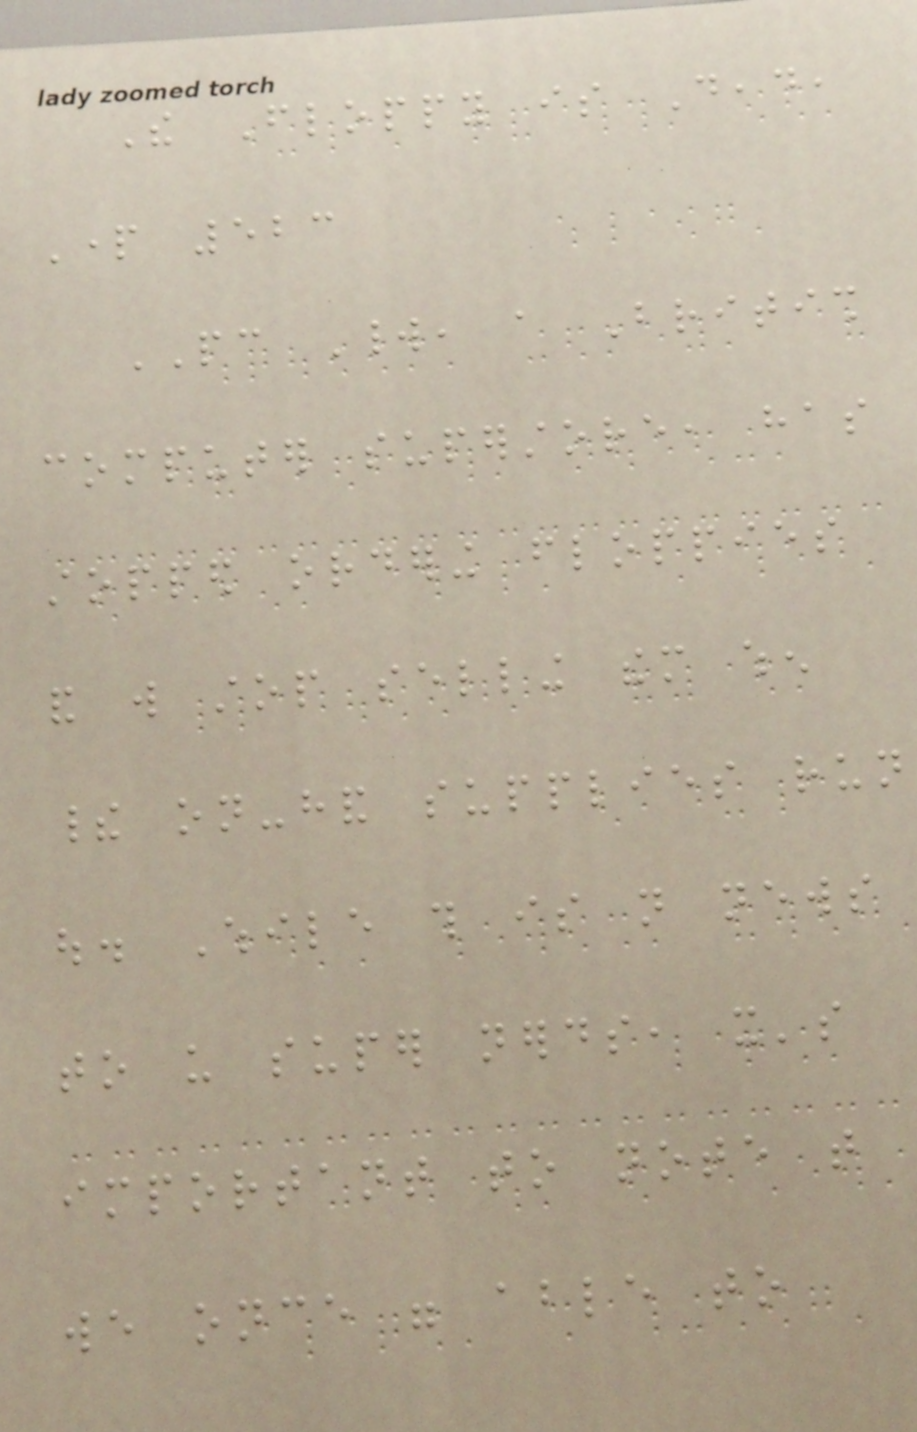The Floppy is Dead,
Part 523
PC World, a British
computer superstore, has
stopped ordering floppies
and will stop selling them when
their on-hand supplies run
out. While this is not news
to us super nerds, it's
important to note that
we once were able to
